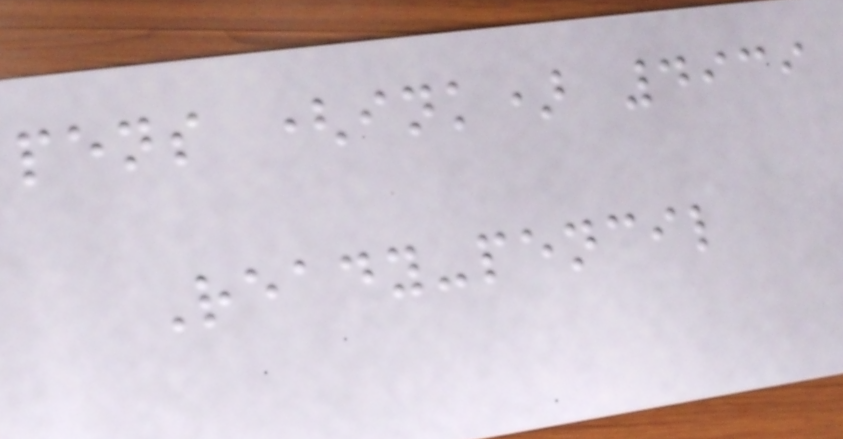pens (ink) 4939
Ready-pencil
